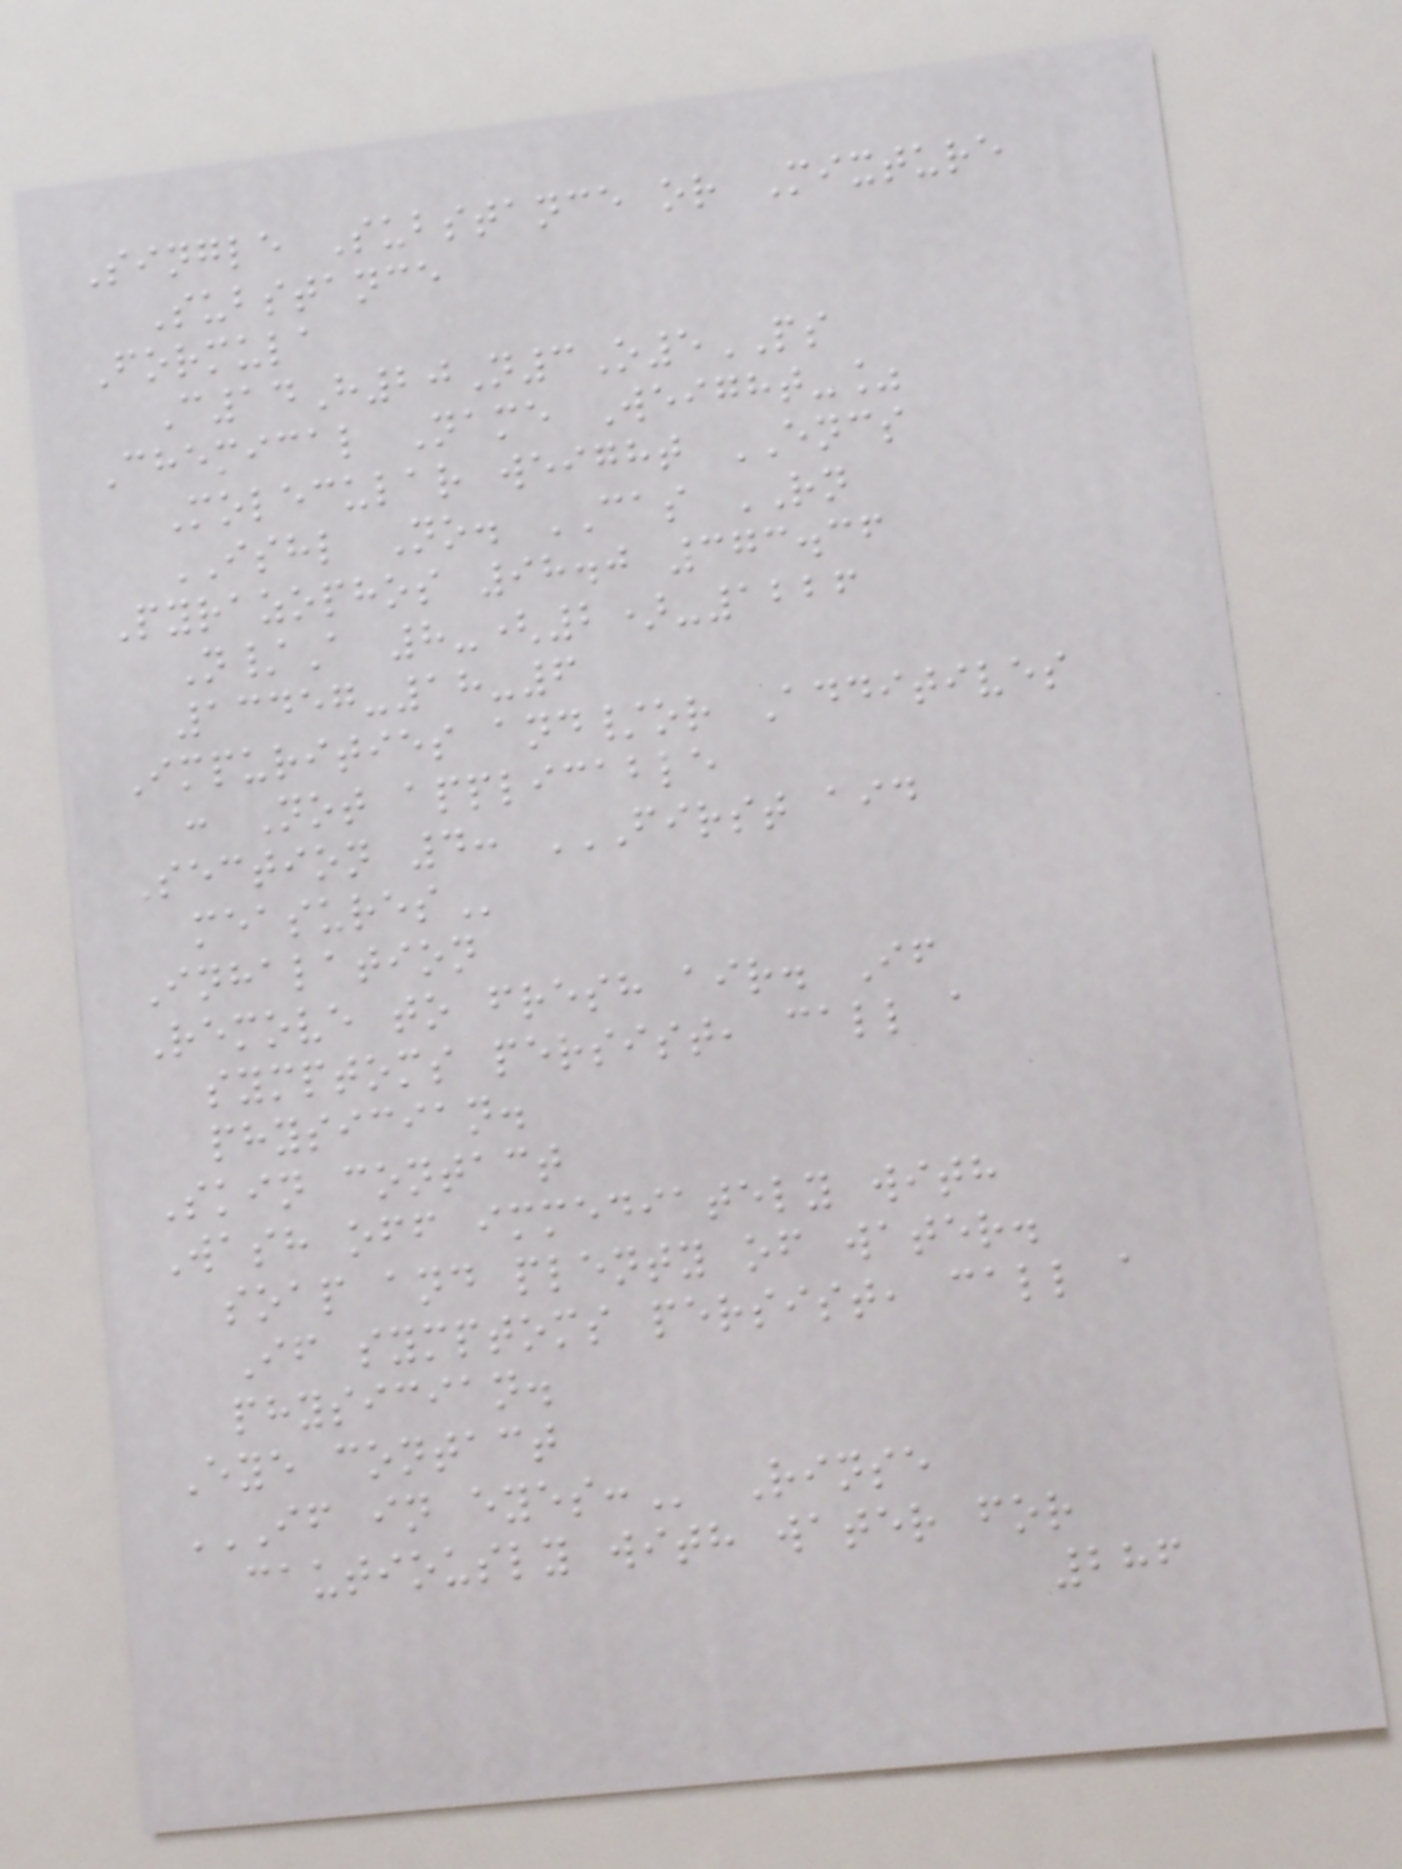Single Substance or Mixture
Substance
Formula
C14H20N3O5PS
Chemical Name Weight-%
Molecular weight ENCS
ISHL No. CAS RN
Pyrazophos 98.0 373.36
N/A 8-(2)-1226
13457-18-6
Impurities and/or Additives
: Not applicable
Section 4: FIRST AID
MEASURES
Inhalation
Remove to fresh air. If
symptoms persist, call a
physician.
Skin contact
Wash off immediately with
soap and plenty of water.
If symptoms persist, call a
physician.
Eye contact
IF IN EYES: Rinse
cautiously with water for
286
